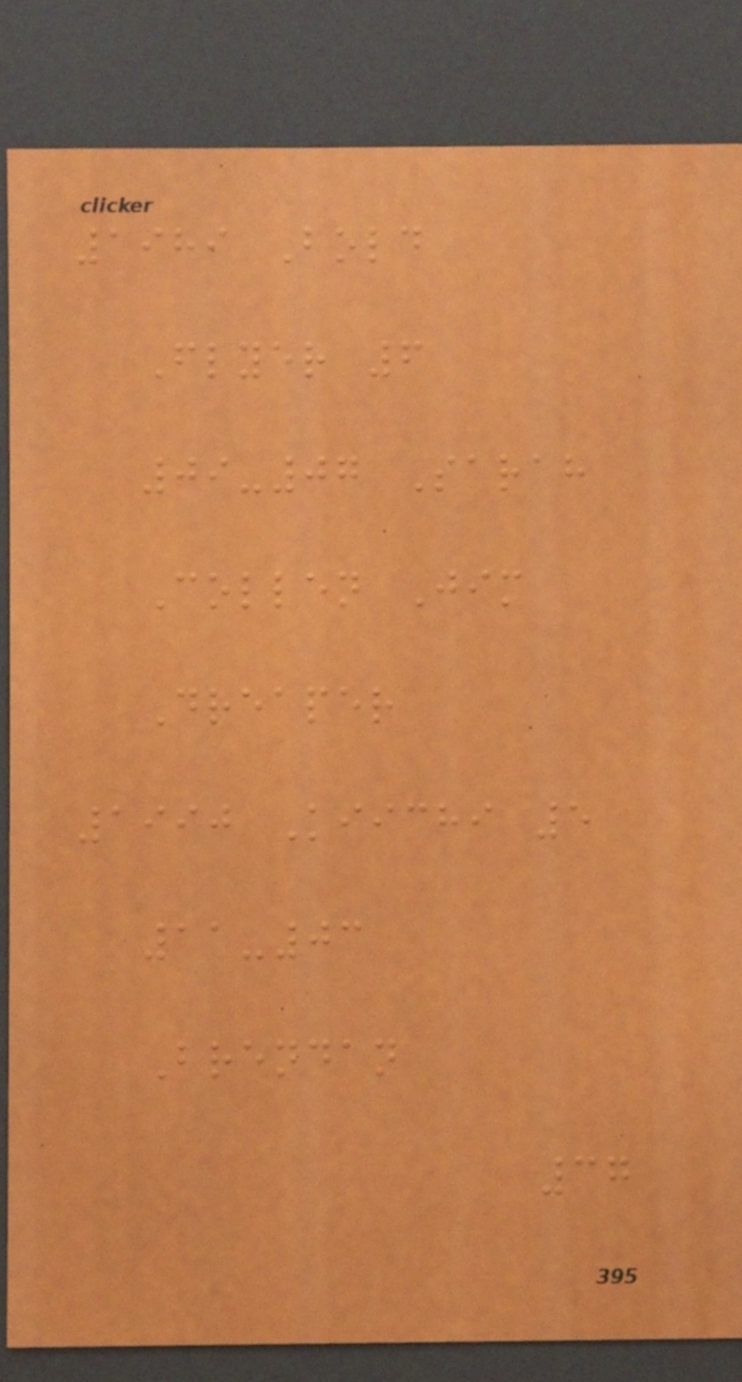1989 Bold
Flyer 6
09-07 Sarah
Collen Jim
Dreaper
1990 Kiichi 5
11-03
Brendan
37
